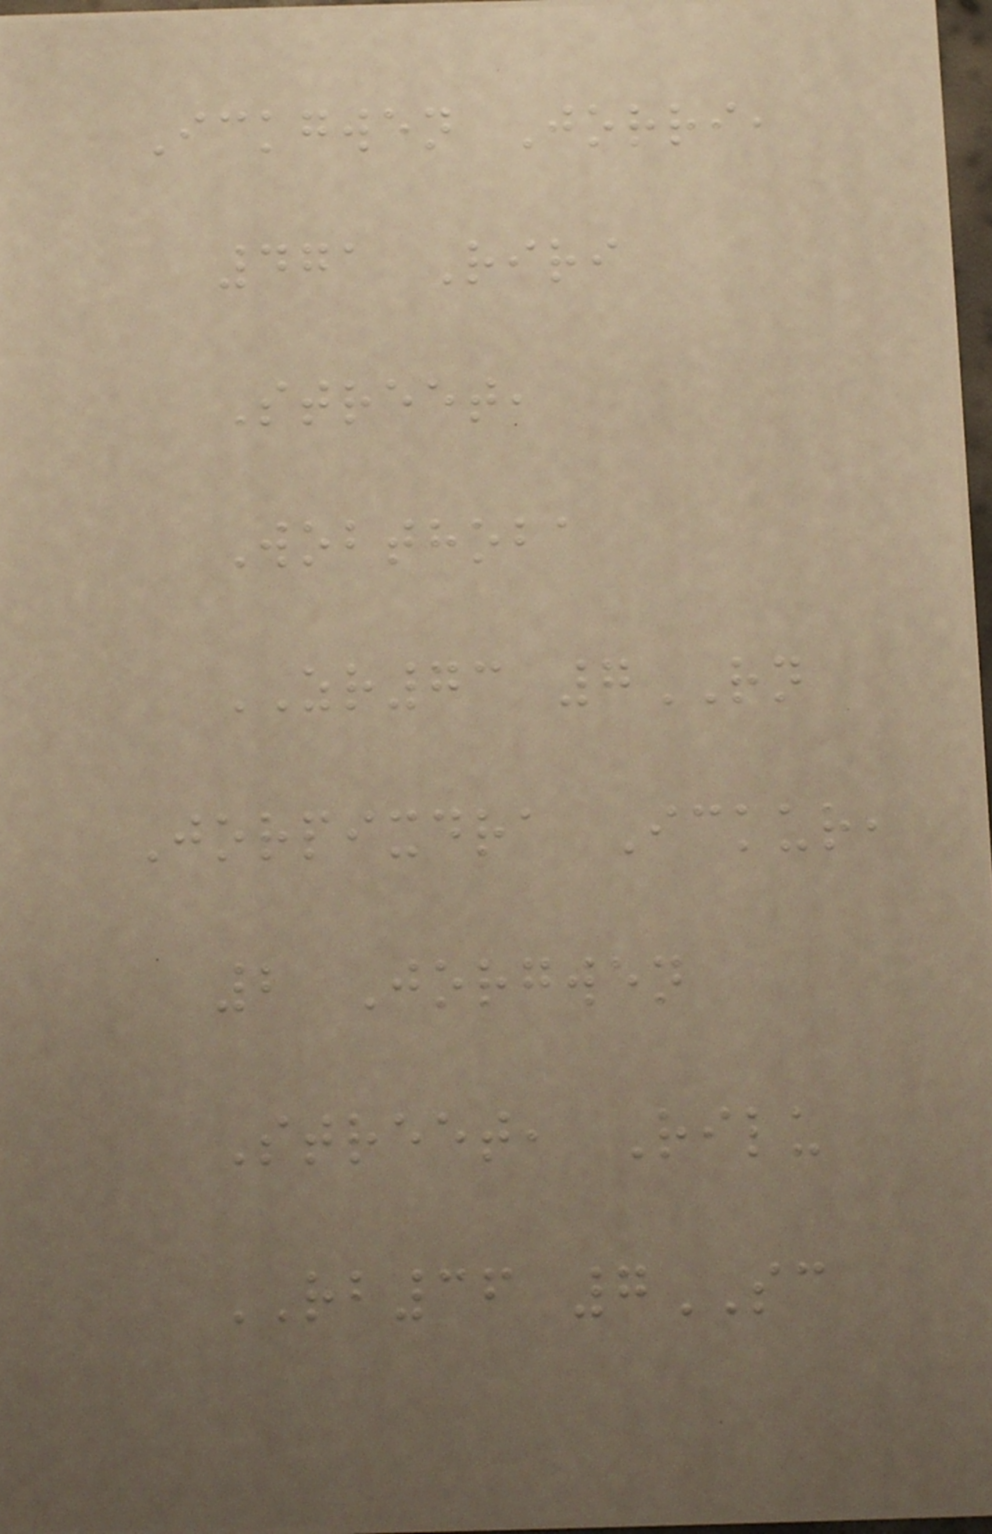Ickgwen Jorri,
471 Riri
Street,
Wobthoba
ZR73 7RN
Jorpixdra Ickur,
2 Jorgwen
Street, Rilu
RB36 7SC
